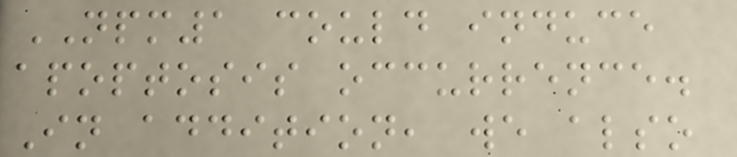NPM1 could induce
apoptosis occurrence.
In addition, we also
